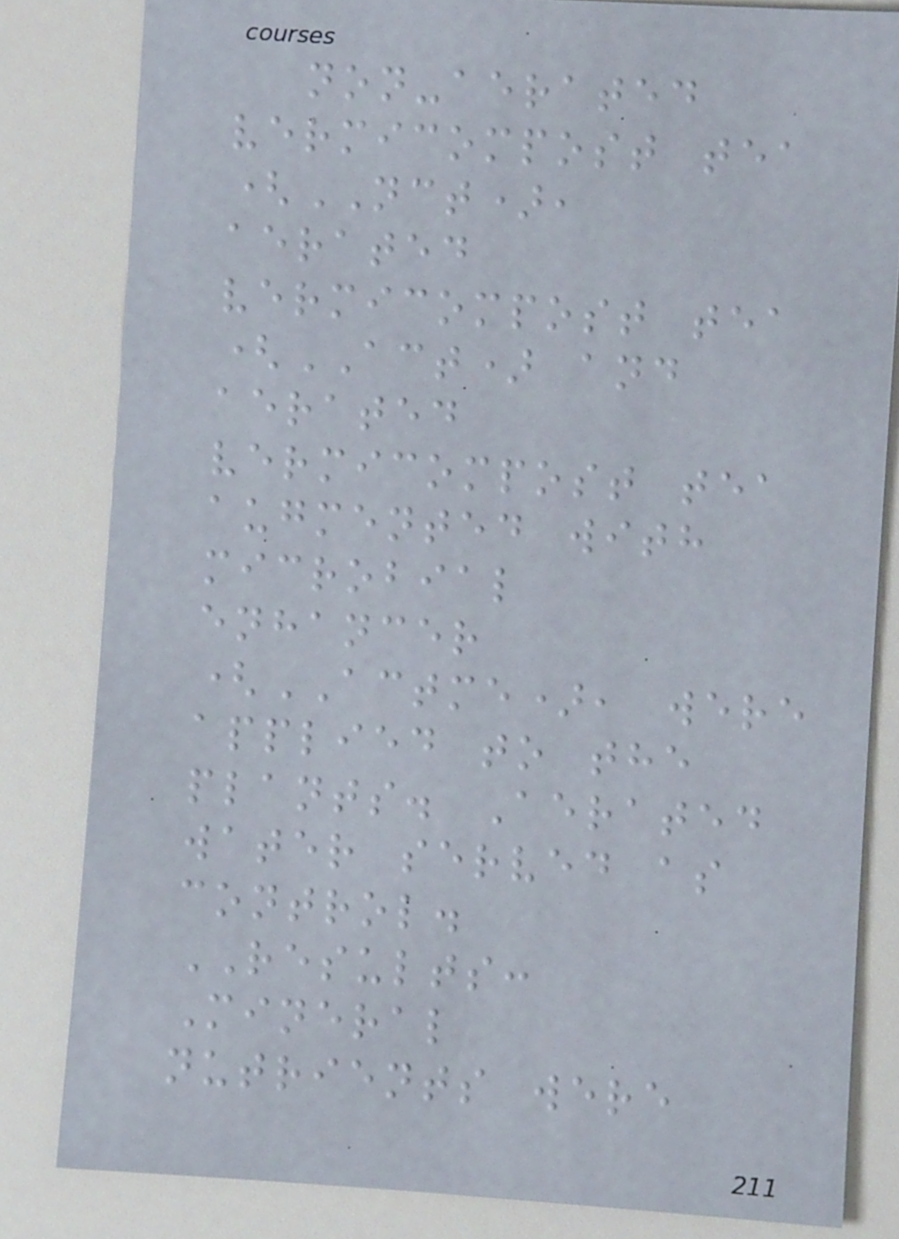non-aerated
vermicompost tea
(NCT),
aerated
vermicompost tea
(ACT) and
aerated
vermicompost tea
augmented with
microbial
enhancer
(ACTME), were
applied to the
plants. Aerated
water served as
control.
RESULTS:
Mineral
nutrients were
